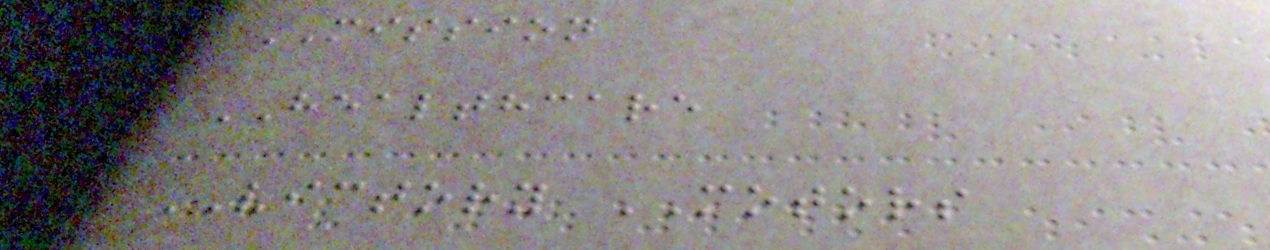MISSION
HEALTHCARE
VICTORY MOTORS
